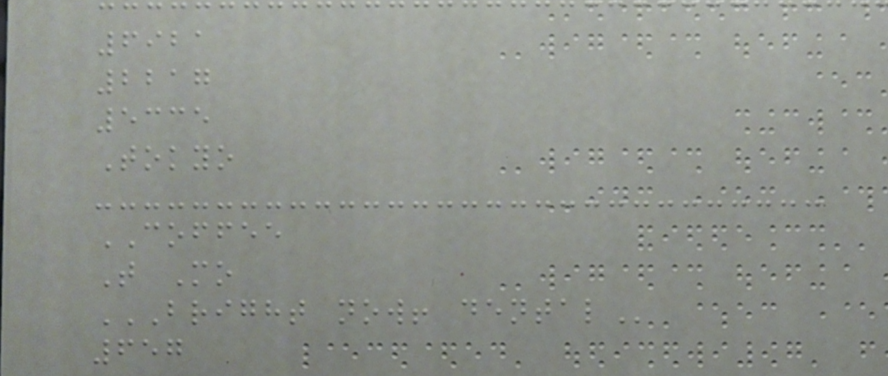6921
2217
5335
Tokyo
COFFEE
T Mo
BRIGHT NOW! DENTAL
657
